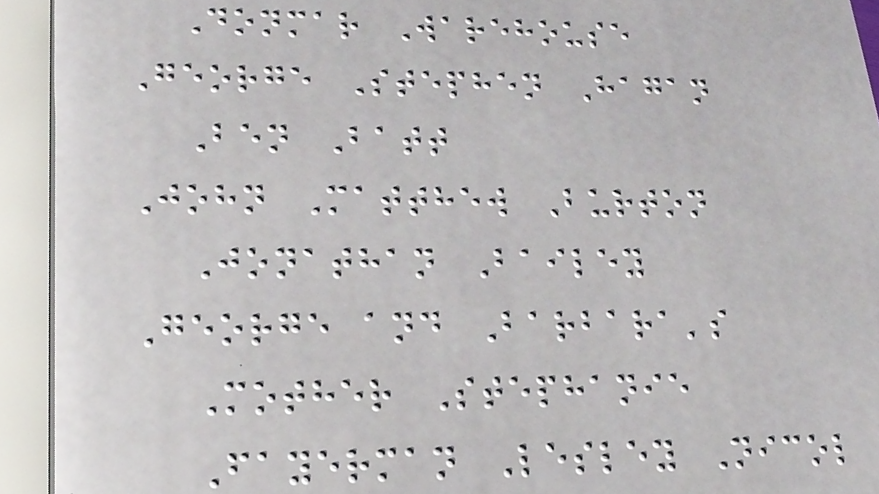Donmar Warehouse
George Stephen Hagan
Ben Batt
John Matthew Burton
Jonathan Bailey
George and Barbara's
Mother Stephanie
Fayerman Lesley Nicol
